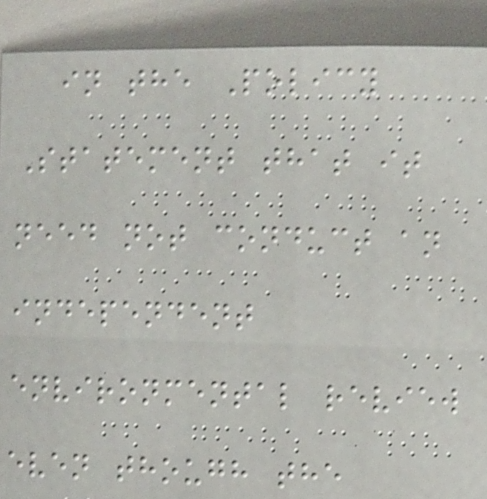in the Policy
Statement that it
need not conduct an
independent
environmental review
even though the
